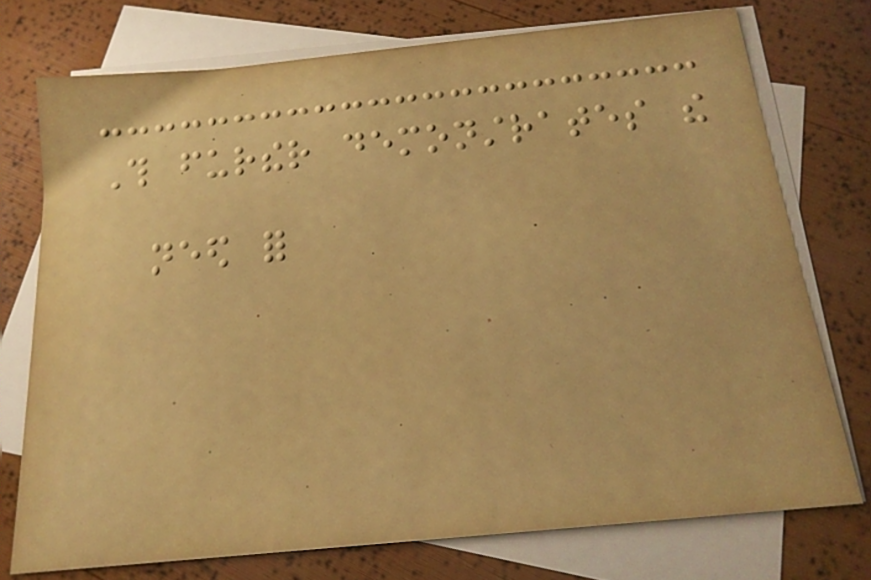This further demonstrates the
need for
